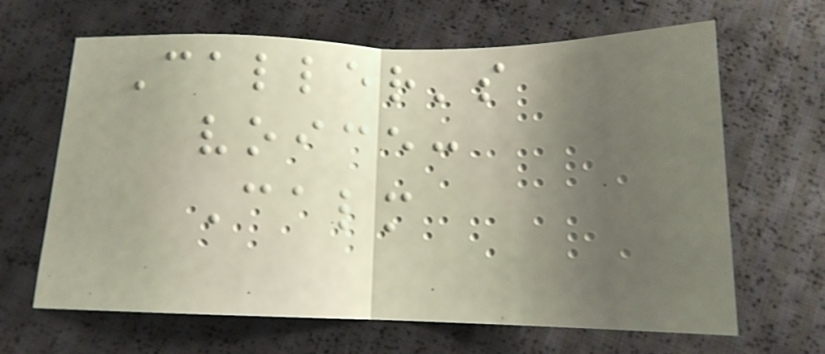Caller's
voice:
Calm
